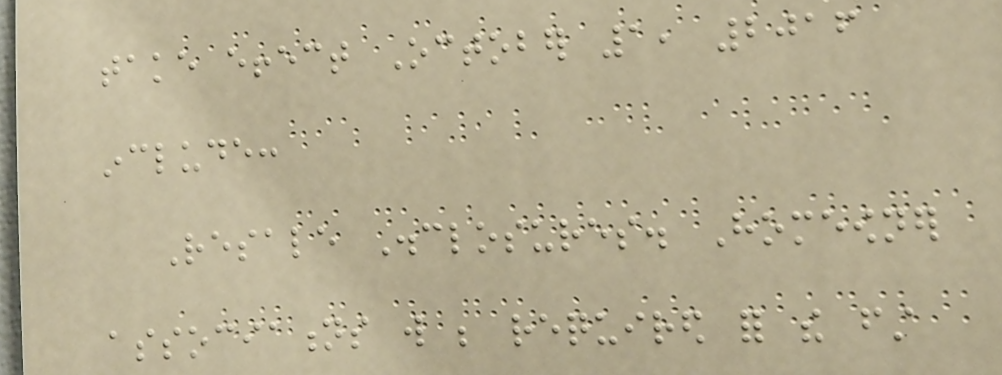take effect October 1, 2016
include:
Resale Disclosures. Homeowner
associations will be required for the first
